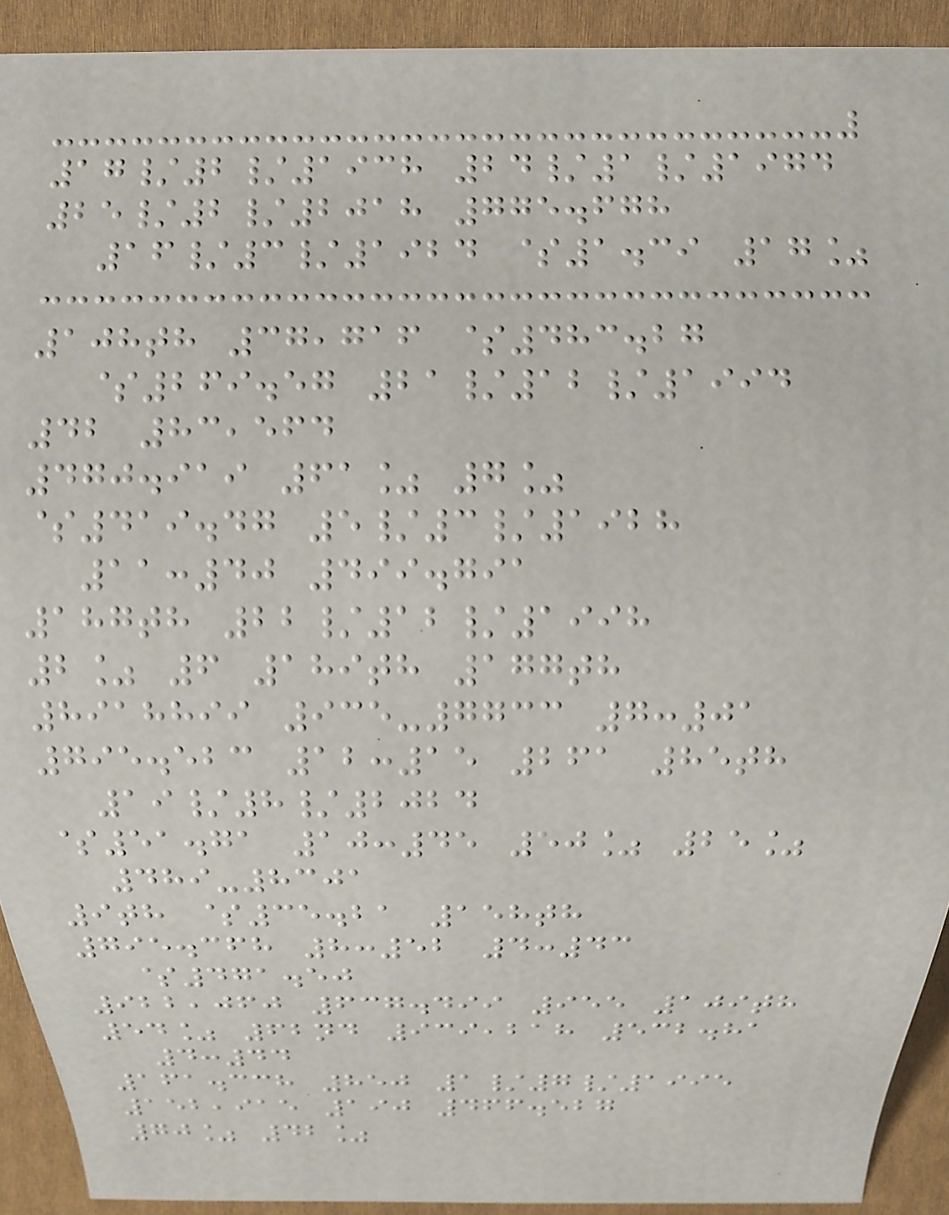17/2/1938 24/1/1974
25/2/2018 775.678
16/3/1924 $1.39 17%
108th 37,716 $483.27
$269.57 21/12/1994
42 83,564
470.919 61% 7%
$419.47 5/3/1928
11:40 499.791
187th 22/12/1998
2% 6 189th 177th
8918899 935-7733 7:01
795.523 12:15 261 85th
19/8/2024
$51.71 10:45 50% 25%
489-8301
9th $35.21 158th
795.368 8:52 4:43
$471.50
922,060 637.499 955 109th
54% 62nd 939,218 532.81
4:44
161.338 850 1/7/1995
152,915 190 466.527
70% 42%
